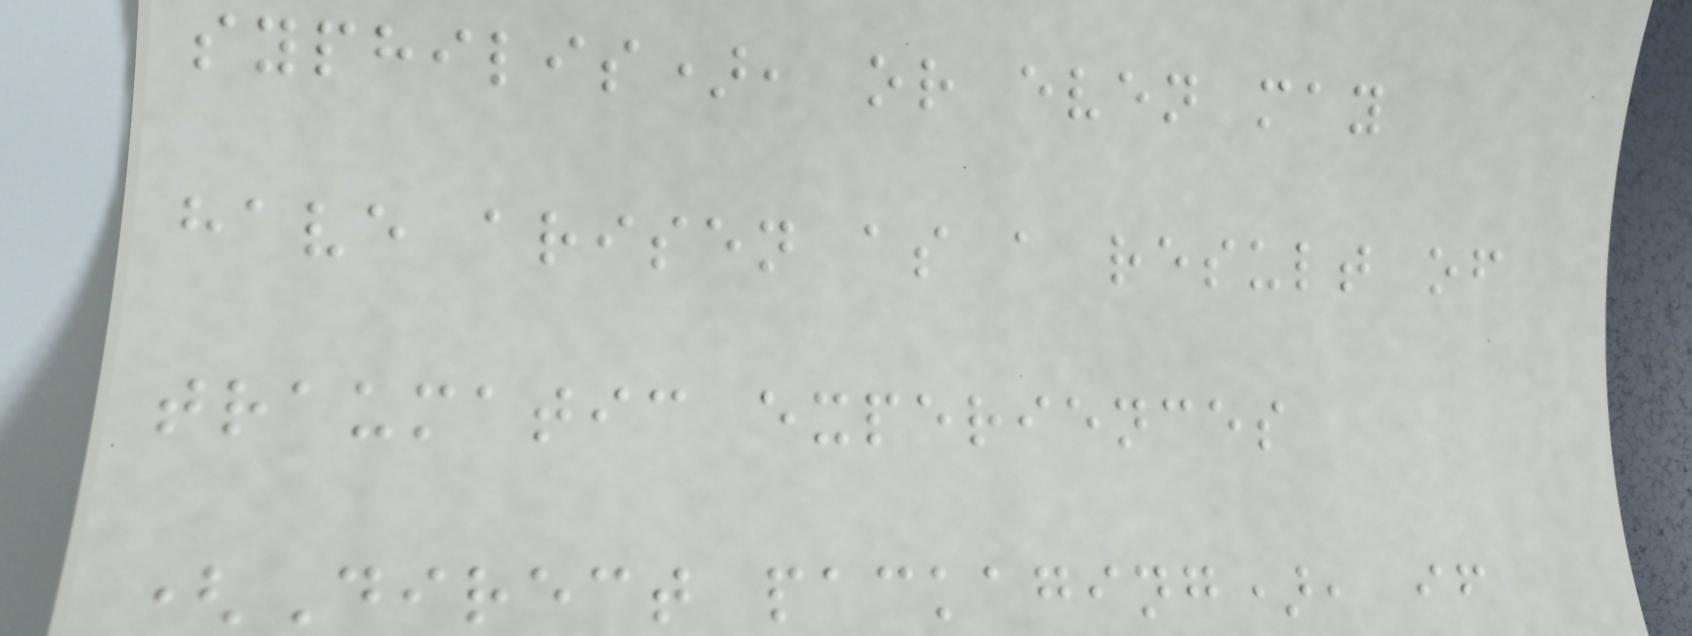syphilis), or even may
have arisen as a result of
traumatic experiences
(Direct packaging), if
